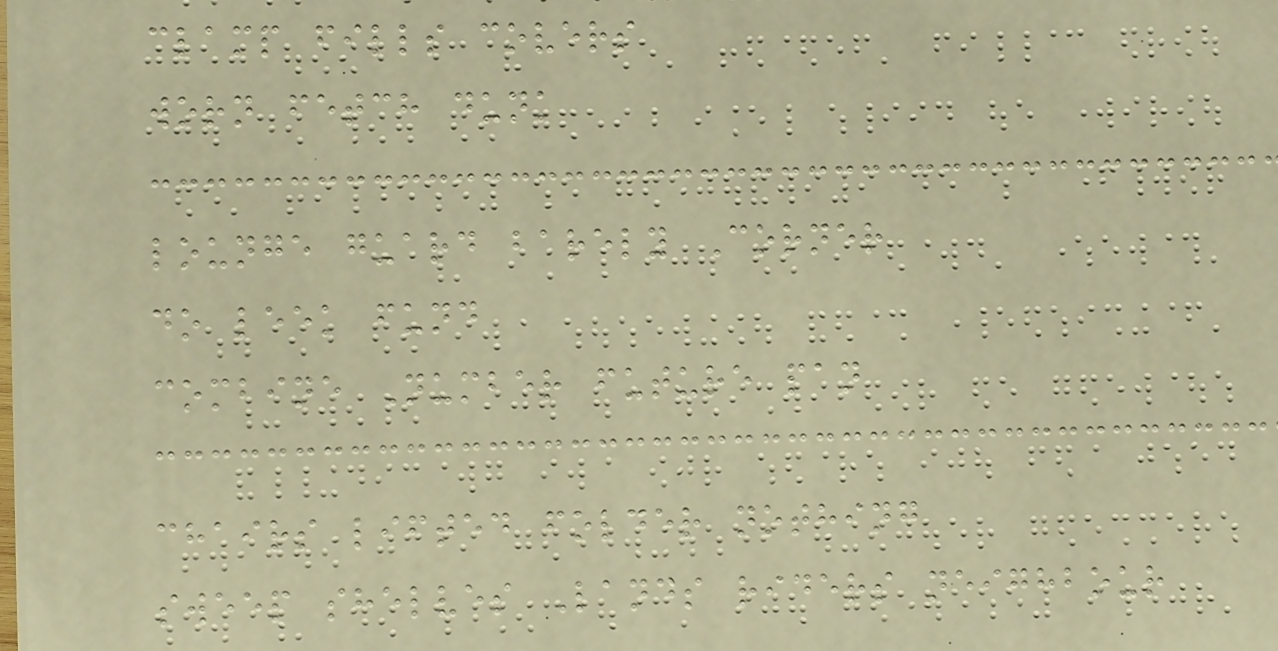clamp fills covers
worn fetch dunk
lounge guard barely Corner
do leek fund
combine Number future pan
chairs lifted folder nothing
sweep shelves Lands riders neighbour
